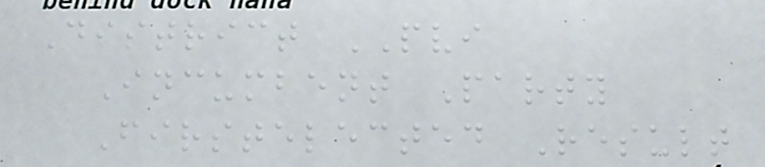District PVI
Incumbent Party
Firstelected Result
